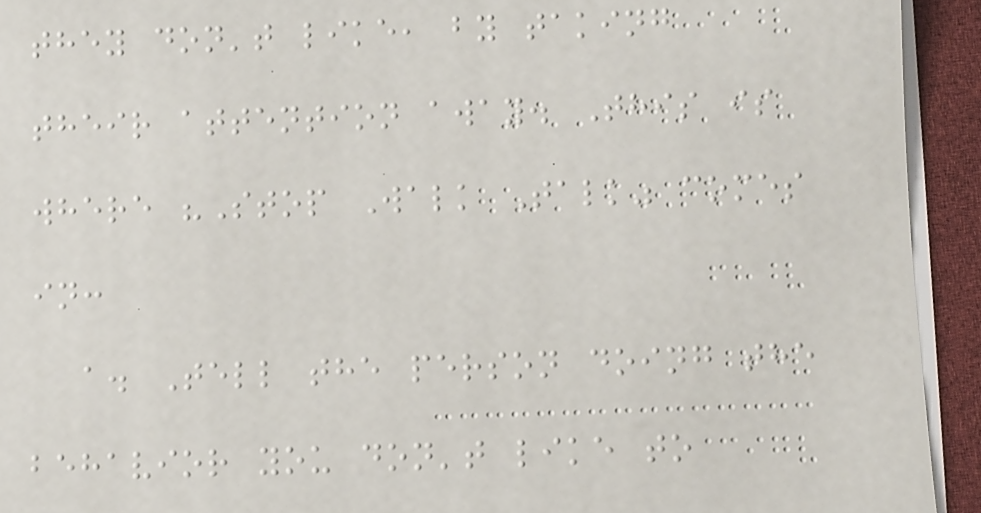they don't like, by taking
their attention away. This is
where "Stop Walk Talk" comes
in:
a. Tell the person doing the
behavior you don't like to
